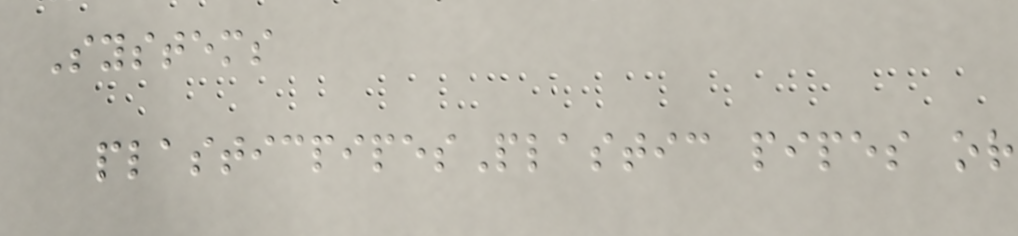Systems
plasticpipesPlastic pipes or
